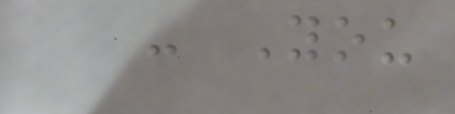- You
